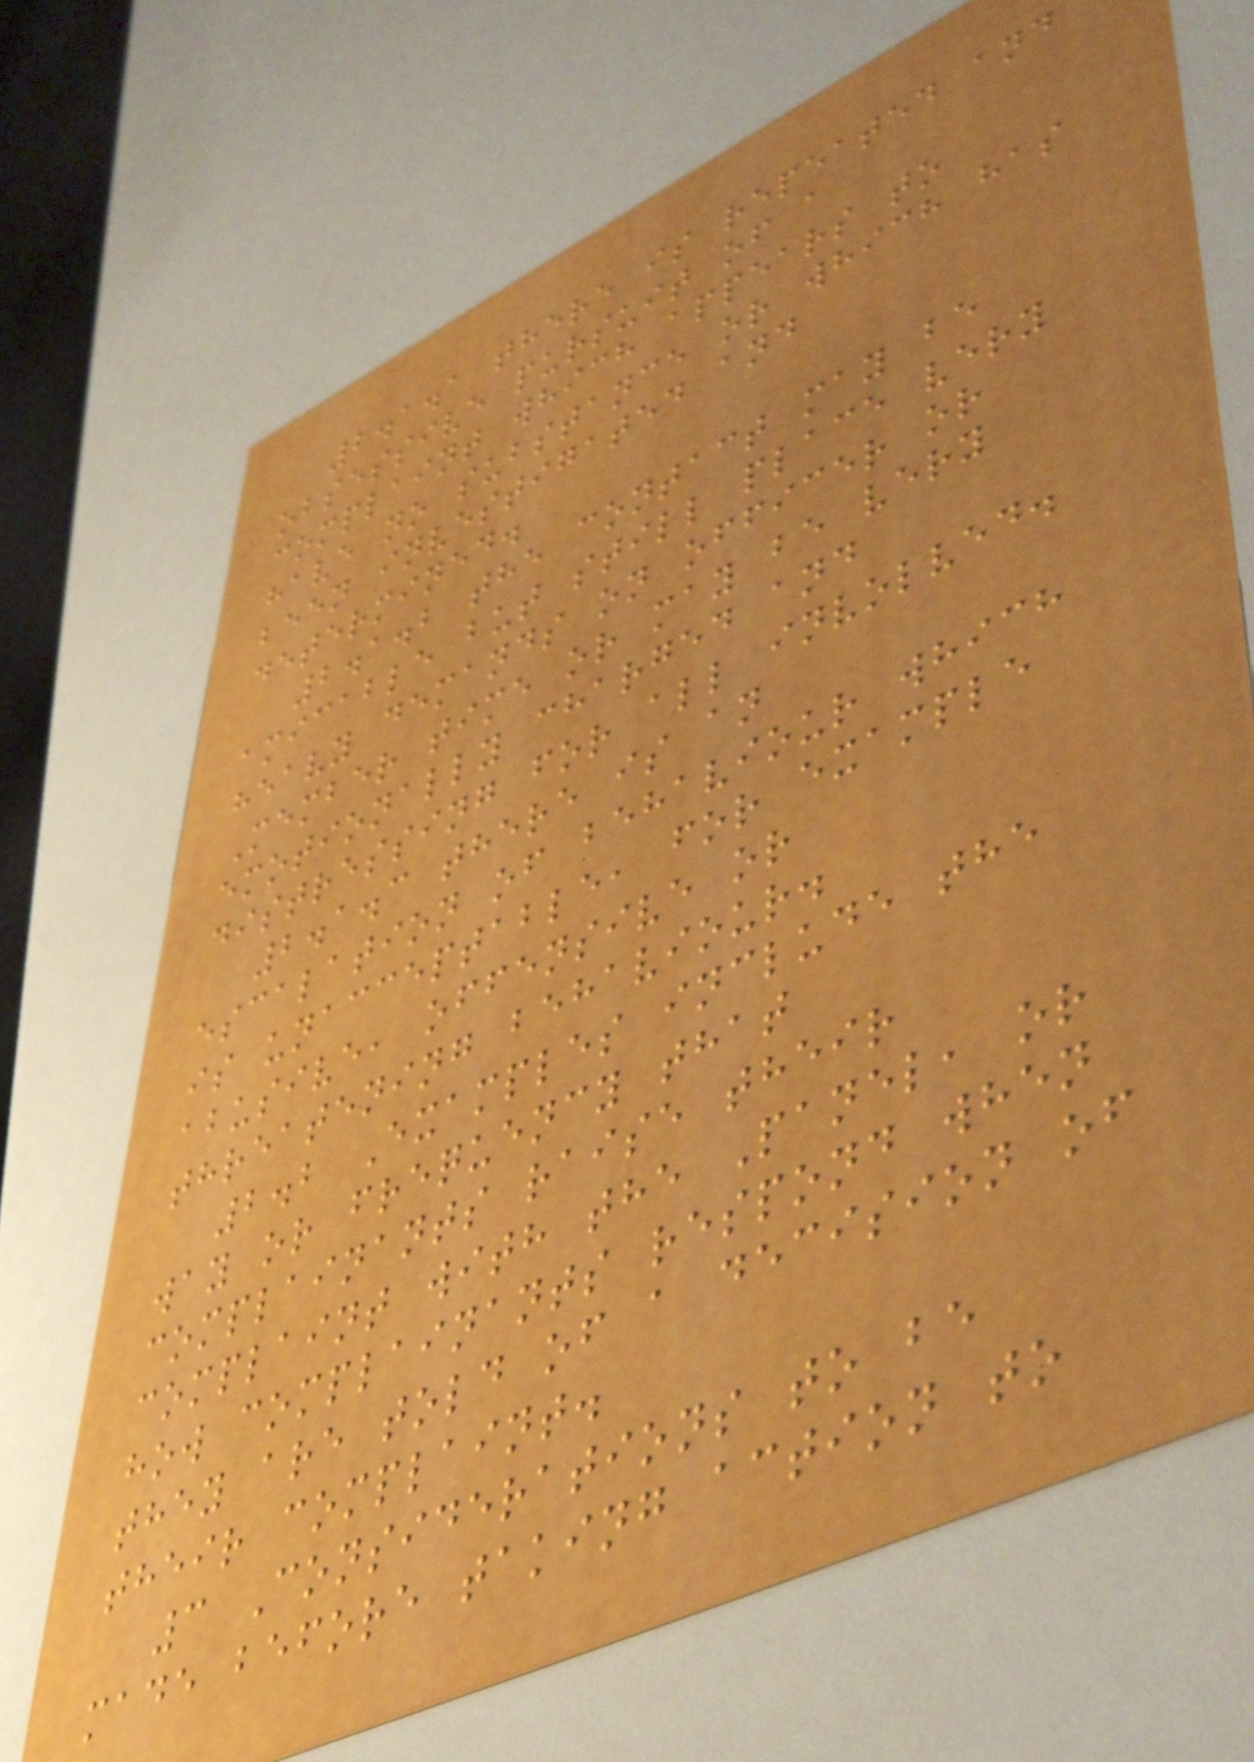2.1.1 there is repeated and
obsessive pursuit of a
complaint which appears to
have no substance or which has
been investigated and
determined.
2.1.2 the contact may be
amicable but still place very
heavy demands on officer or
Member time or may be very
emotionally charged and
distressing for all involved.
2.1.3 there is an
escalation of behaviour which
is unacceptable, for example
abusive, offensive or
threatening behaviour.
2.2 Examples include the
way or frequency that
complainants raise their
complaint with the Panel, or
how complainants respond when
they are told of a decision of
their complaint.
3 Considerations to be
made before taking action to
